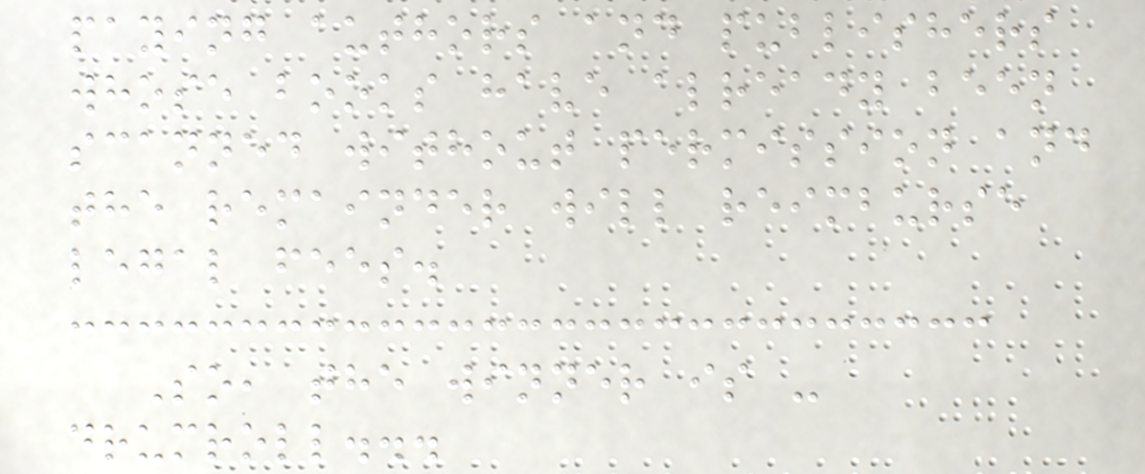paying authors and publishers
whose books have already been
scanned without permission and
the remainder will reimburse
legal fees.
So, the winner is -
drumroll...
